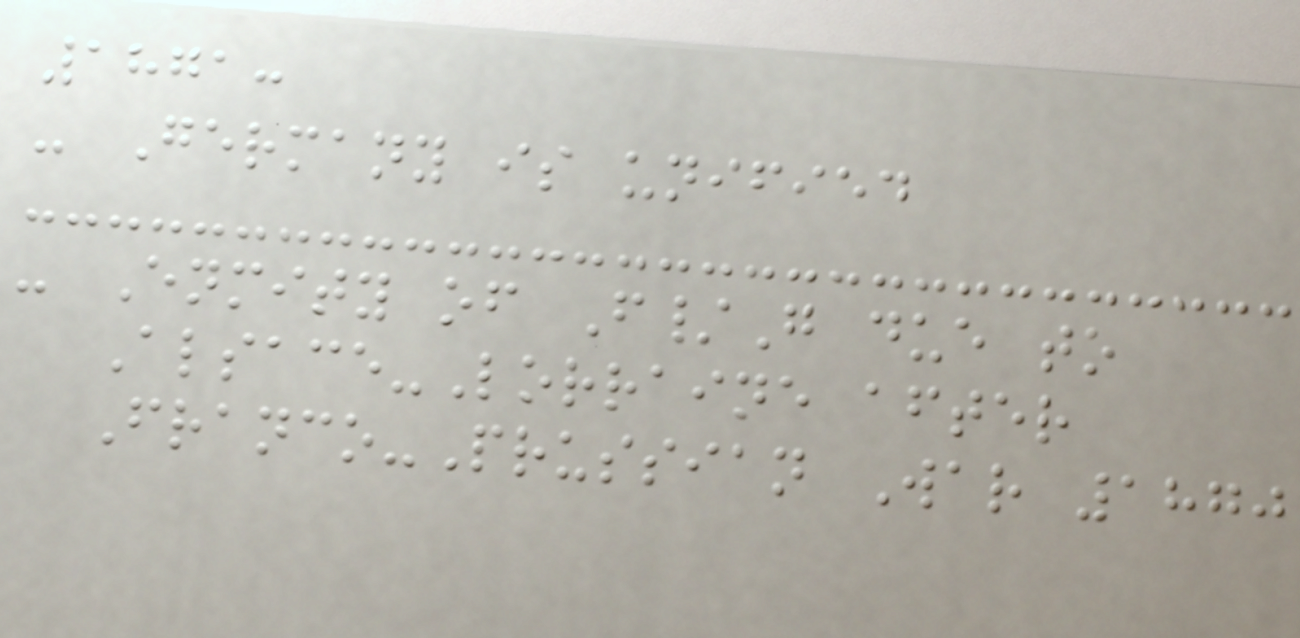1871:
- Germany is unified
- Enmity of F/G due to
Alsace-Lorraine after
Franco-Prussian War 1870
